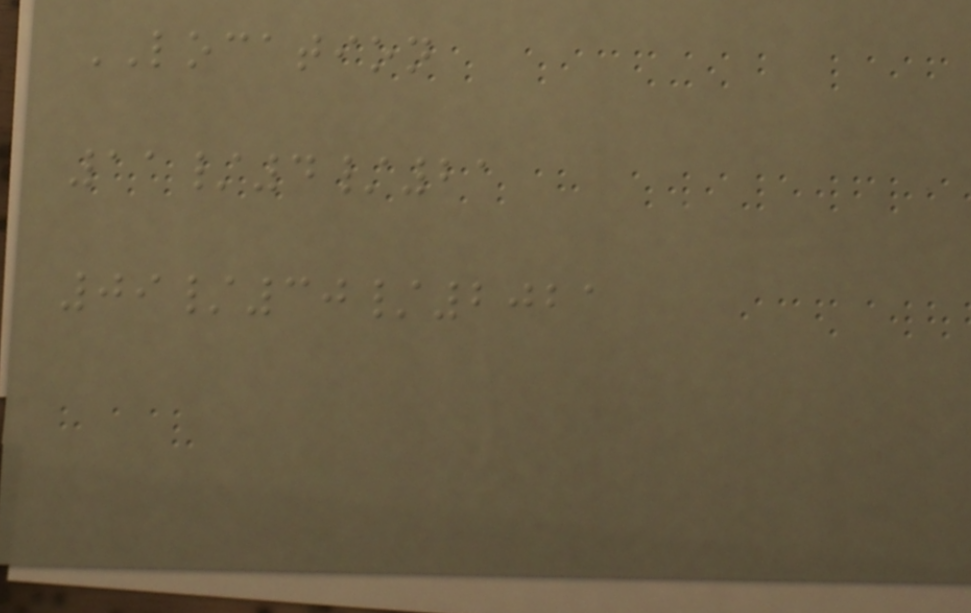LOCATION
11/4/21
09/30/2021
